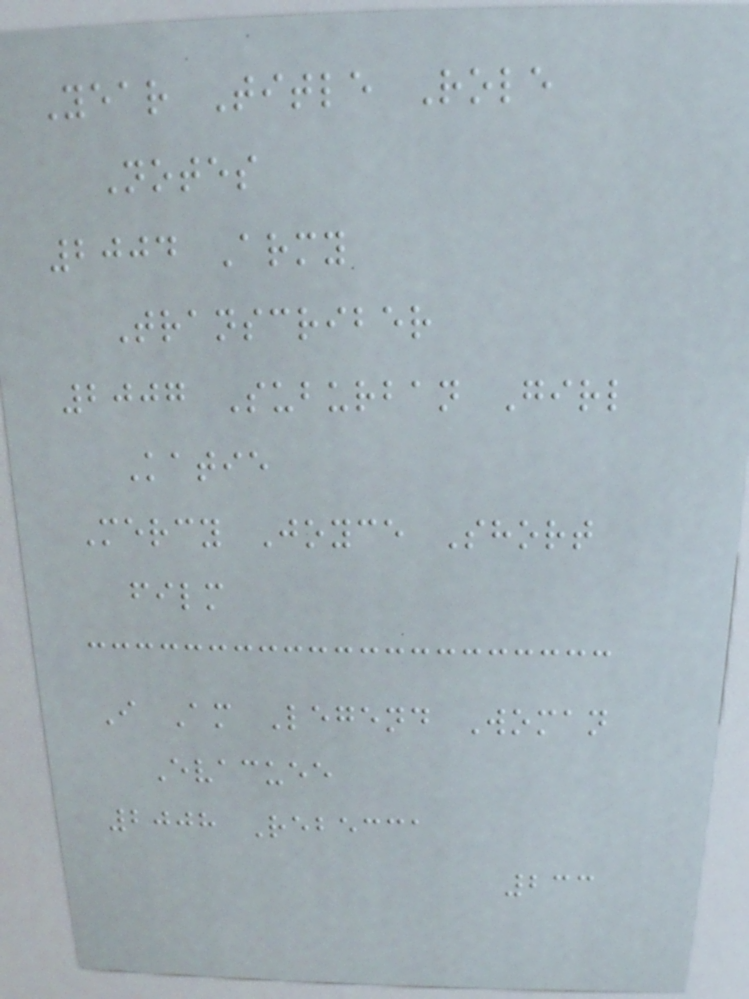Year Title Role
Notes
2004 Army
Transcriber
2007 Suburban Girl
Katie
Mercy Joyce Short
film
I Am Legend Woman
Evacuee
2008 Rebecca
233
